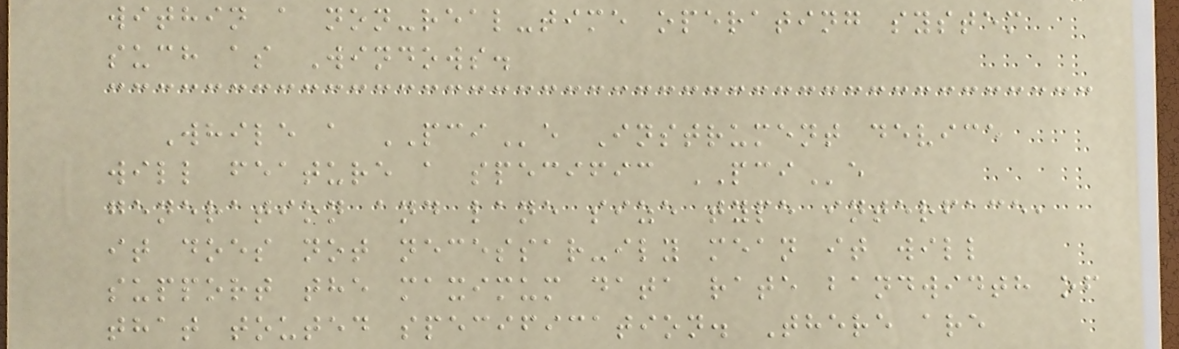within a non-real-time operating system
such as Windows.
While a PCIe Instrument device
will feature a specific PCIe
generation and lane size type interface,
it does not necessar-ily mean it will
support the maximum data rate bandwidth of
that touted specification. There are
